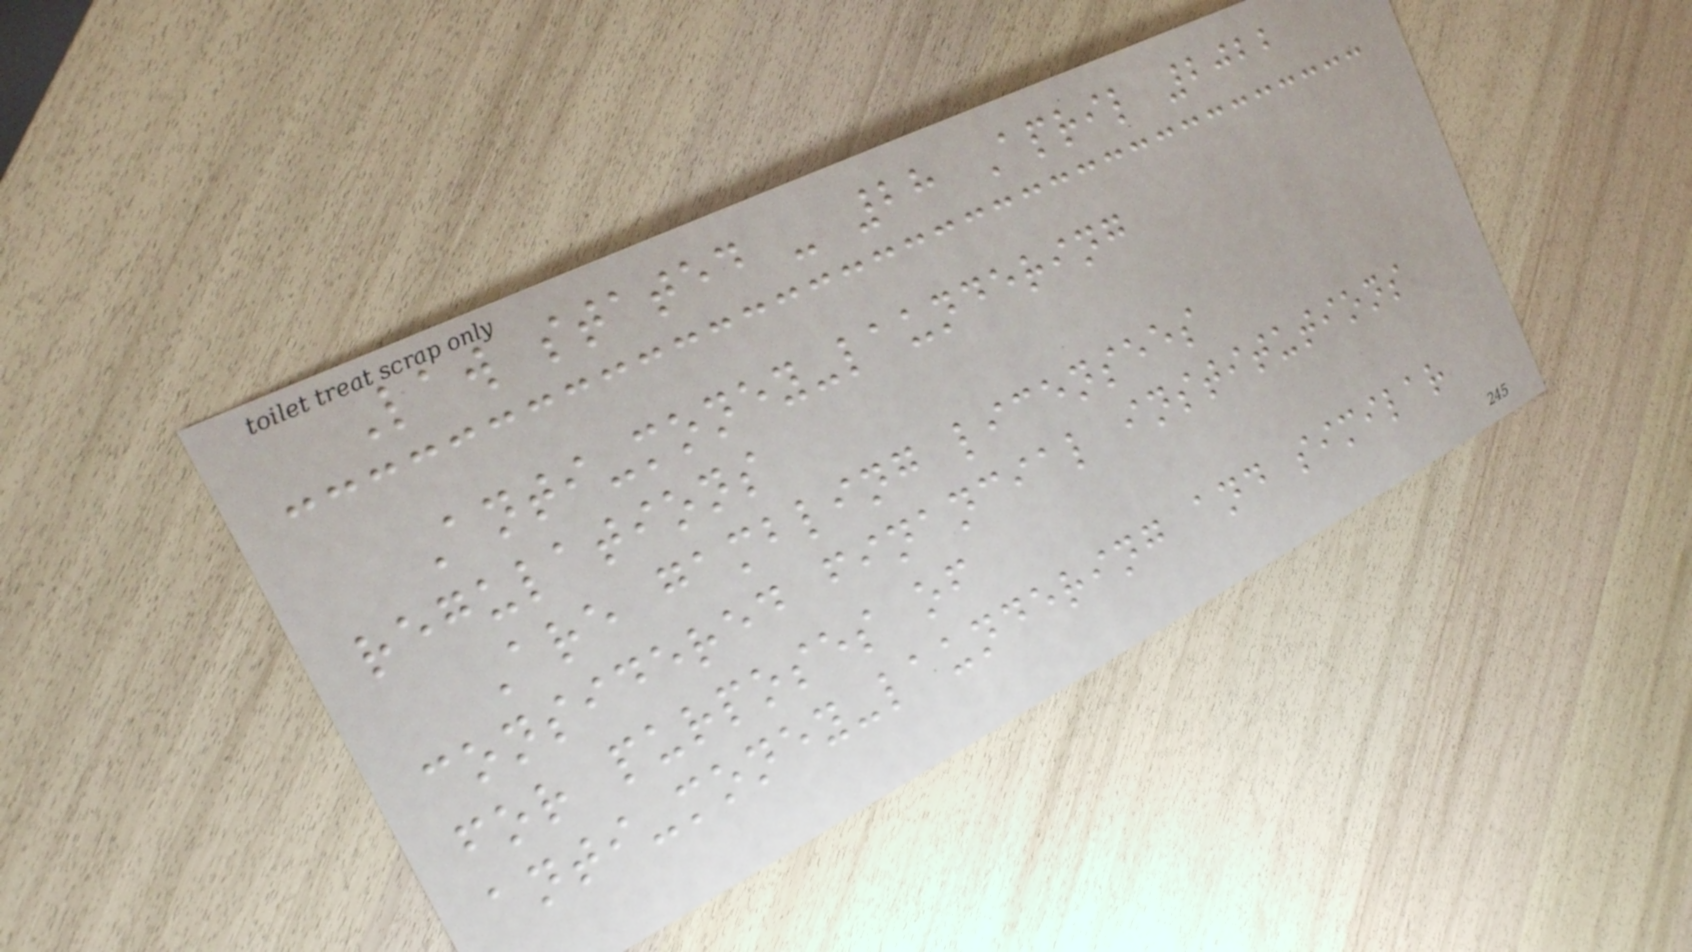Law stated - 28 April 2022
Anti-money-laundering
regulations
Are gambling licensees
considered financial institutions
for purposes of
anti-money-laundering and similar
